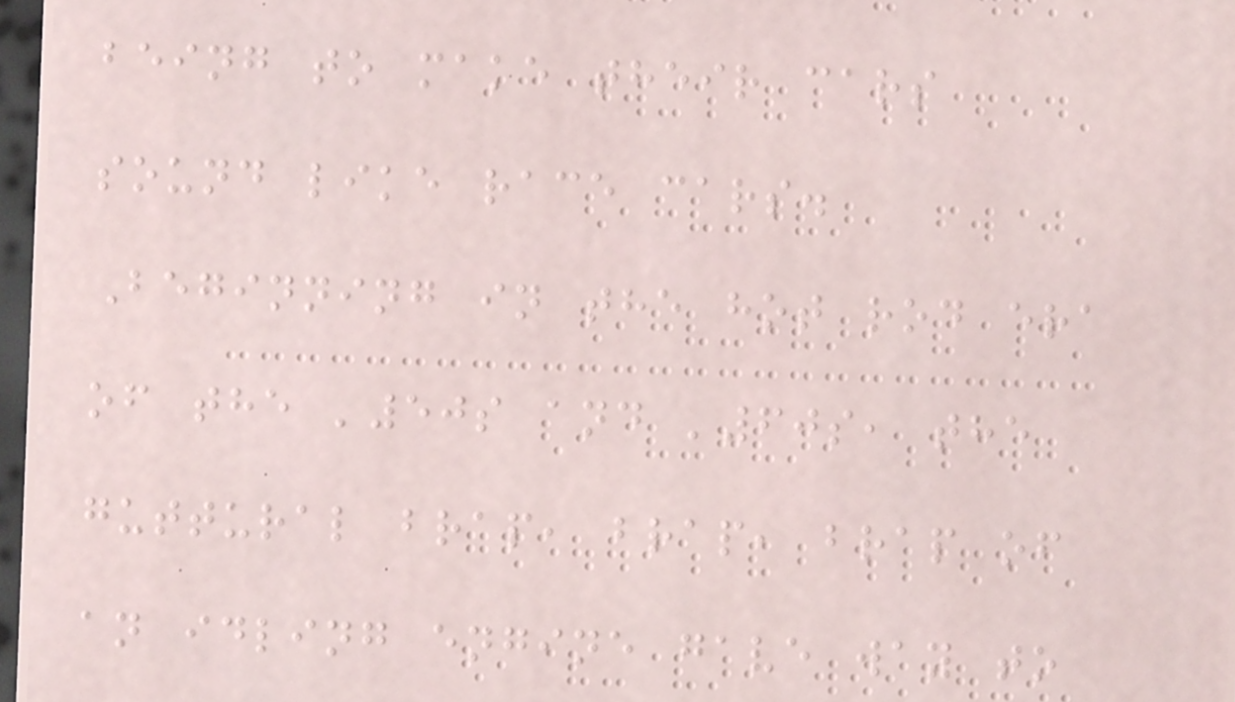being to make their cars
sound like race cars.
Beginning in the hot rod era
of the '50s and '60s, the
guttural brap, brap, brap of
an idling engine gave way to
